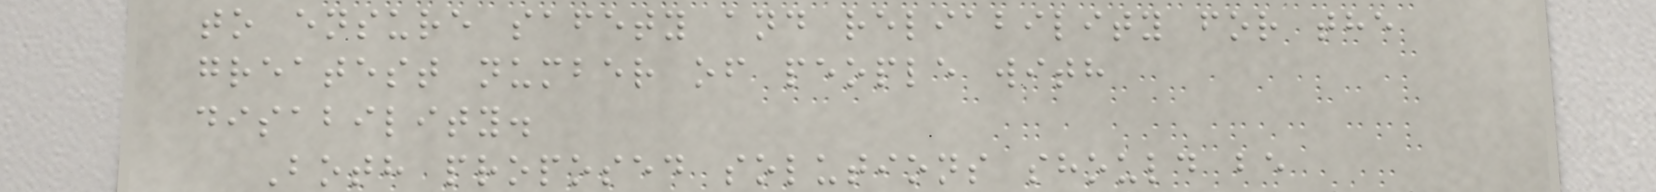to ensure safety and reliability for the
greatest number of people with
disability.
Both proposed solutions should be
